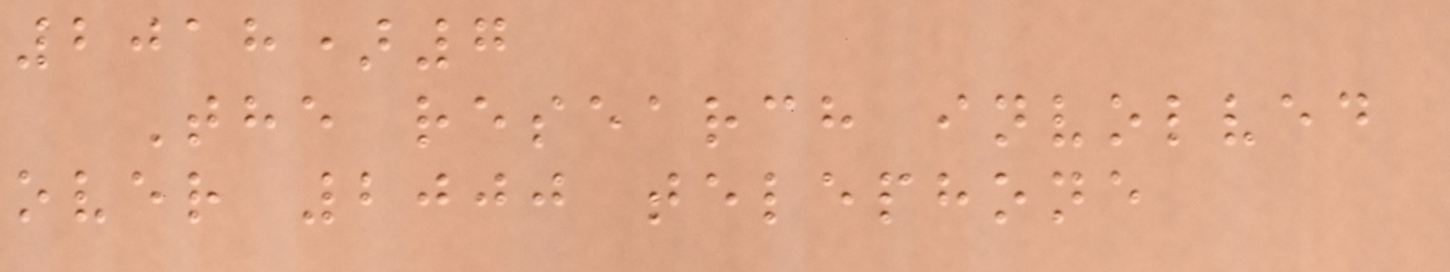2018)7
The research involved
over 2000 telephone
